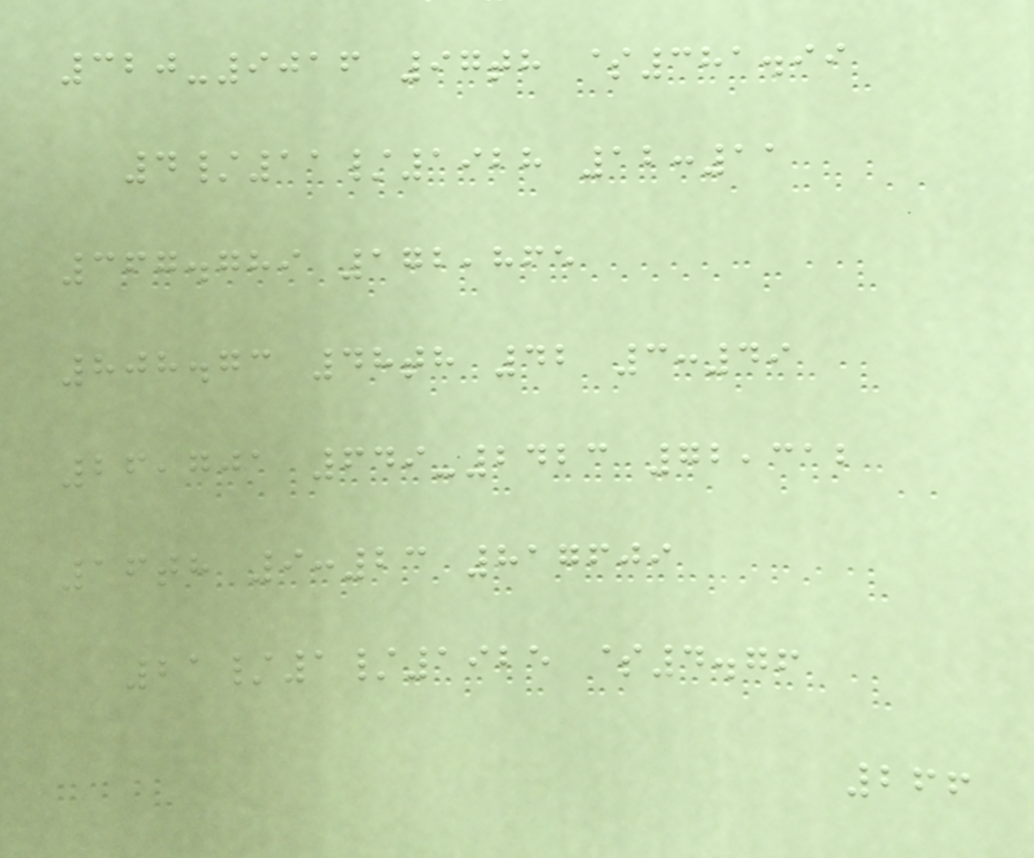320-9016 97th $381.99
4/11/1928 12:11
367.789 172,865
808.73 48th 42 3:49
26,701 649-2423 72,312
16th 9:23 817609
21/1/1925 $4.76
266
